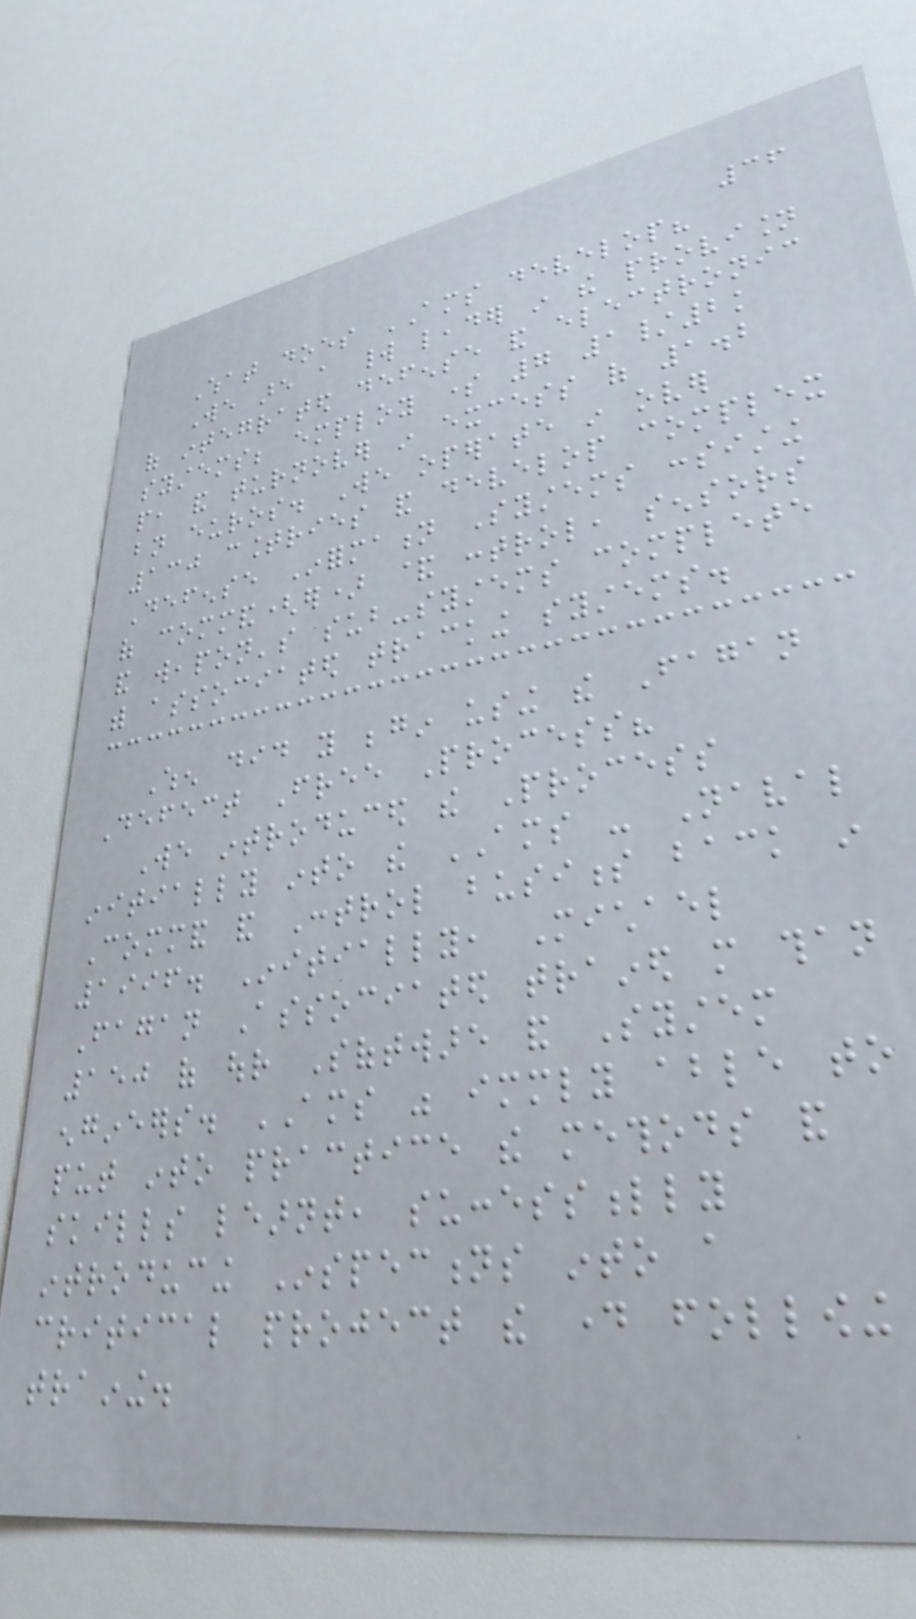36
What does AMS develop?
We are a world leader in the provision
of integrated defense and electronic
systems; employ some 7 1/2k
people, and turnover in excess of 1.2
bn euros. We operate in over
130 countries and develop complex
Defense Information Systems consisting
of command(er) & control, sensors
and weapon's sub-systems complete
with associated tracking systems.
When did you begin using the Fagan
Defect Free Process?
We introduced the Process
initially into the AMS - Naval
Command and Control business back in
1996. Initially, Michael
Fagan Associated trained more than
150 of our Software and System
engineers. AMS was immediately able to
put into practice the methods and
skills learnt, successfully
introducing Inspections into a
critical project the day following
training.
